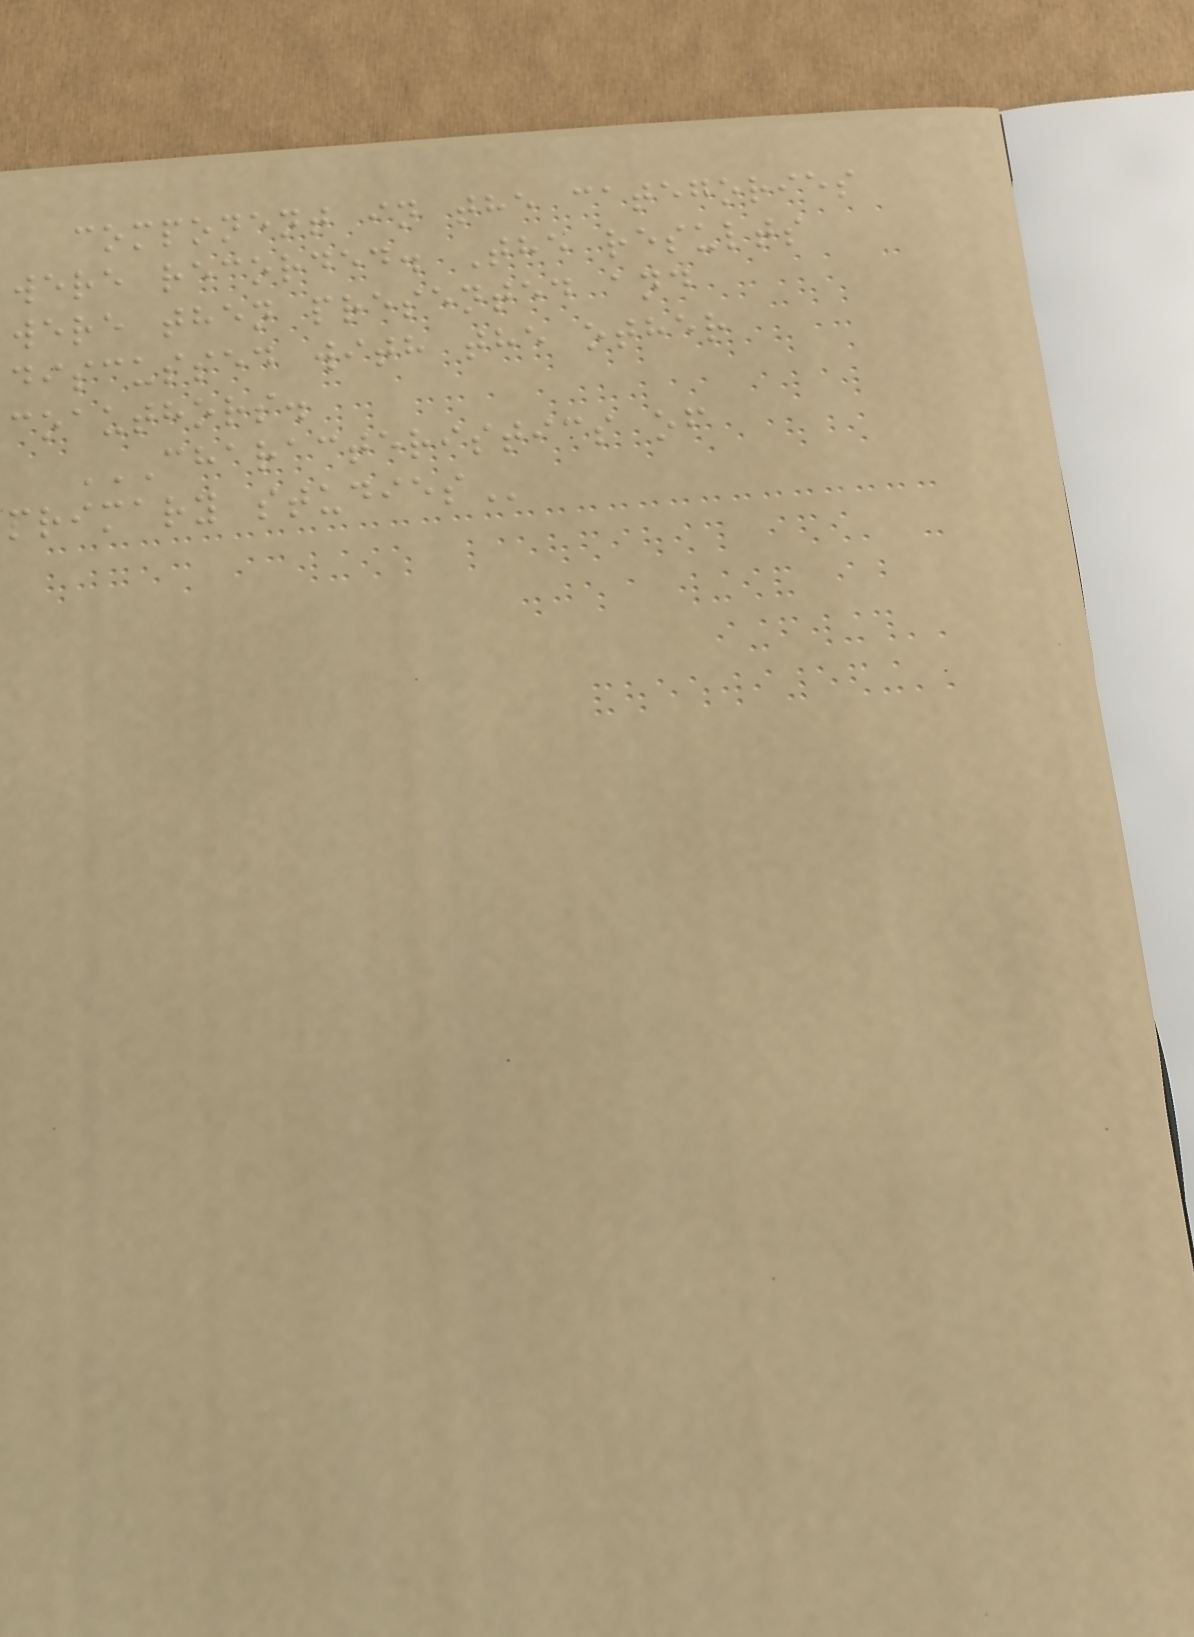component in the categories
were recorded. The results
were then presented and
discussed with the other
coauthors.
CHARACTERISTICS OF
PRIMARY STUDIES
